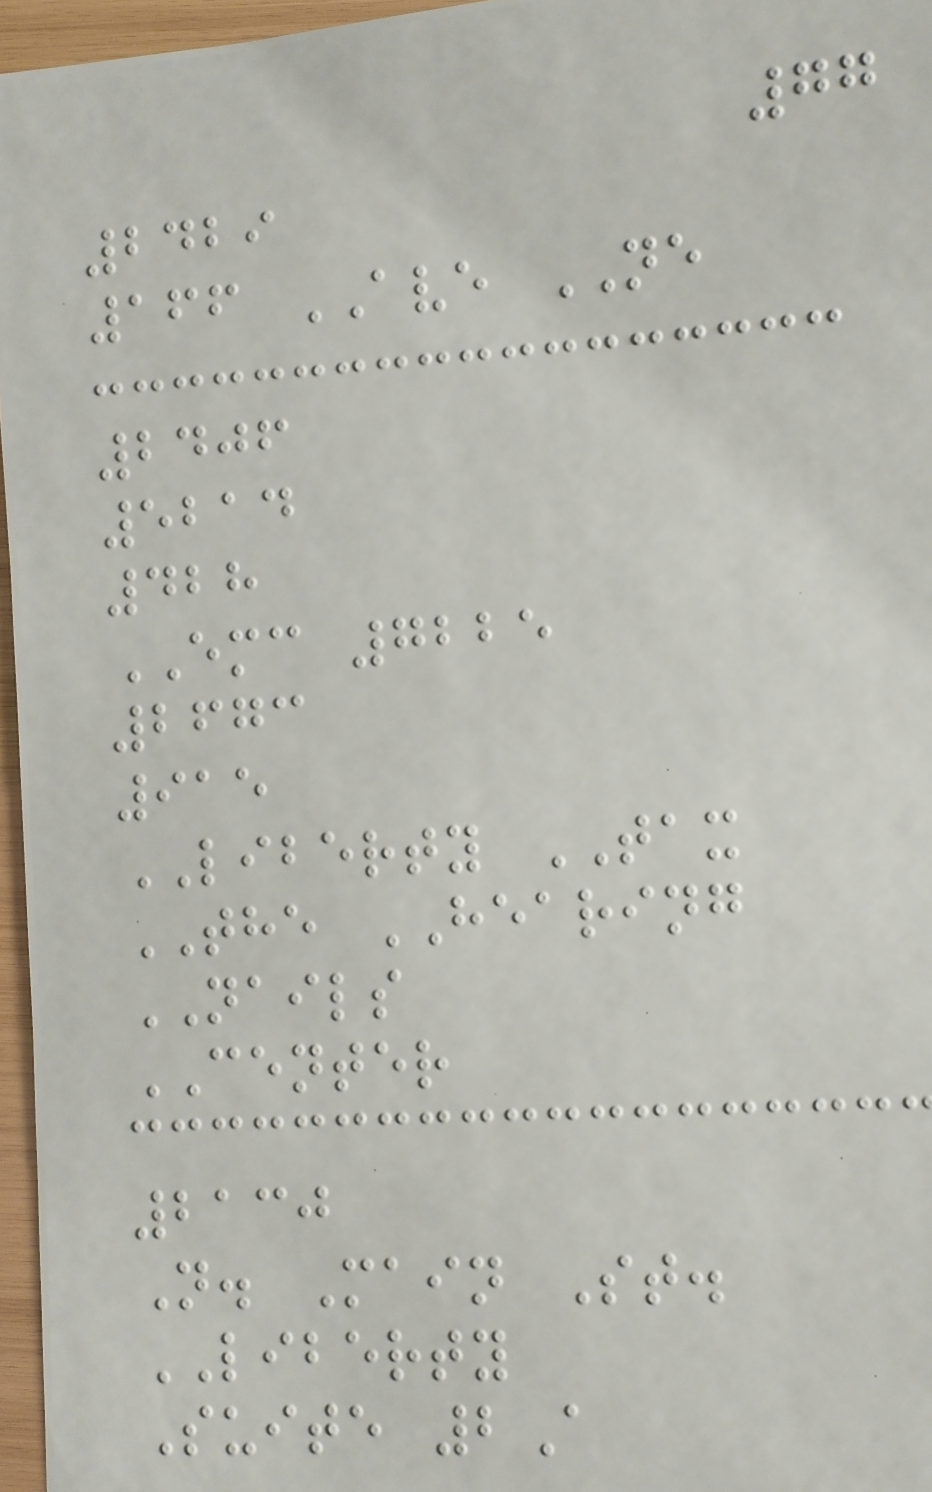77
2429
166 AVE NE
2406
5214
428
EMC 7225
2673
915
LIBERTY TAX
THE HEARING
NAILS
CENTER
2130
N. Main St.
LIBERTY
Suite 2A
